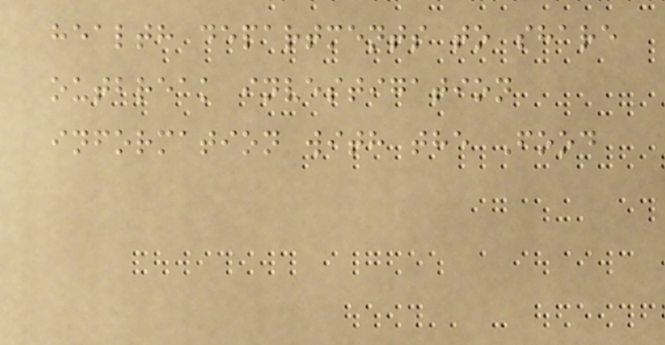health departments to share
outbreak investigation
information with the Food
